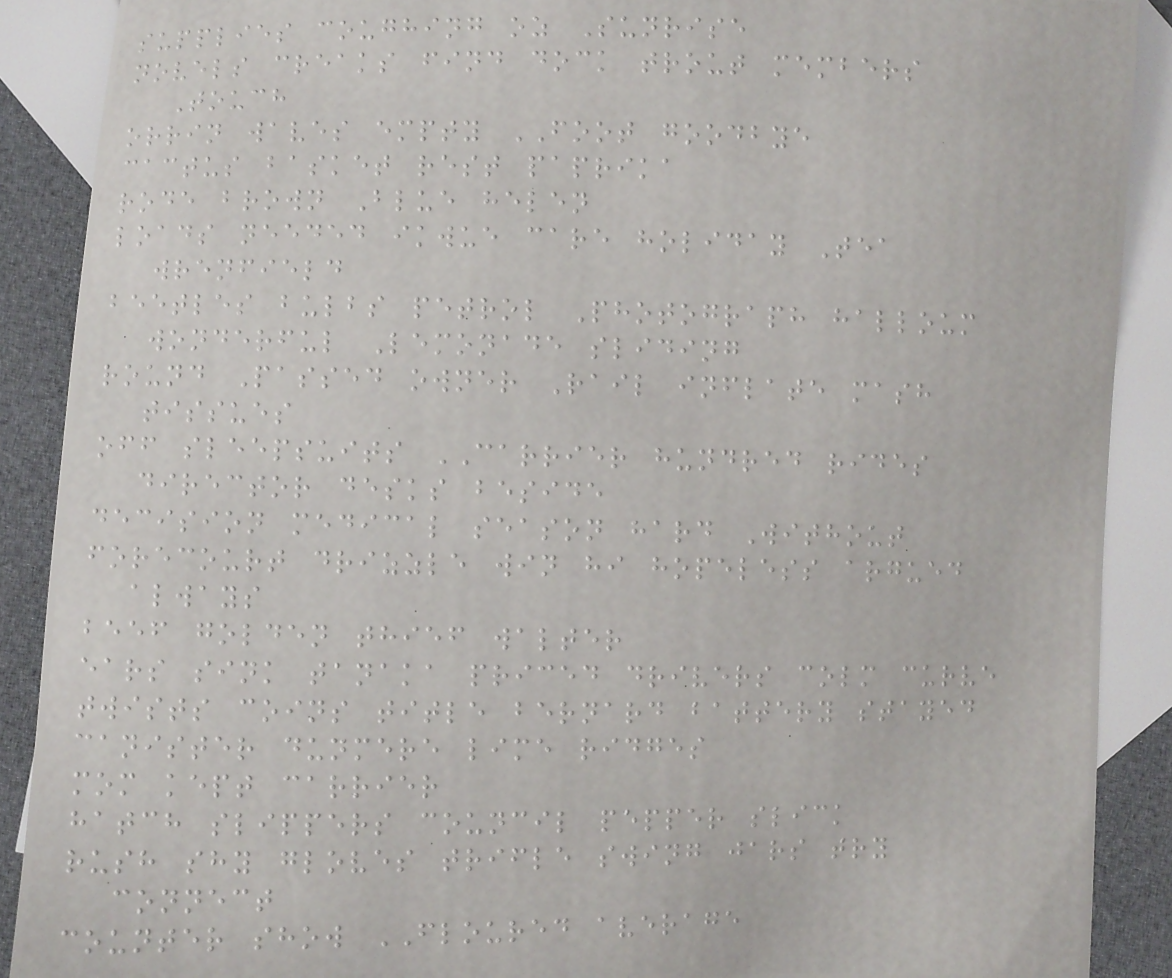supplies coughing oz Sunrise
novels creaks find dock trout members
Touch
orrin waves empty FOOT goodbye
cactus basket rest paprika
rode brown Blue helen
loads needed ikwue care holiday Tea
wrenfield
beetles bulbs petrol Photograph halloum
wonderful Lemonade sliding
round Passed owner Rail inflate mash
tissues
off sleepsuits CARRIER hundred rides
director desks beside
decision medical season hard Without
forecourt drizzle win hi hopeless argued
always
beef golden thief walter
ears sink tanaka priced drivers colm curve
twists coins title bernard battery stayed
canister dunmere lime ridges
mom kept carrier
hatch slippers council pepper slick
rush shy gloves trifle swing jars try
connect
counter show FLOURED average
